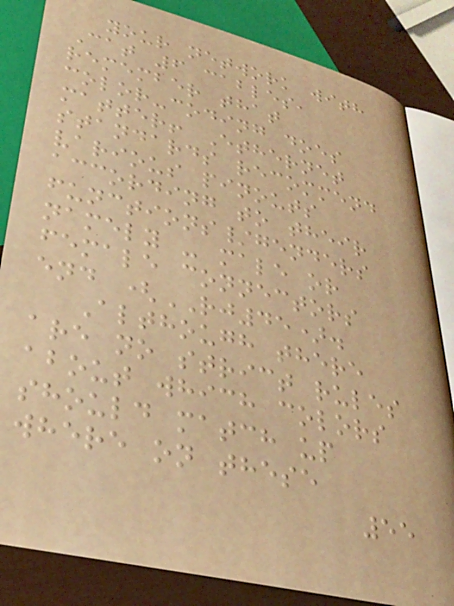your network with
Cat 6 cables,
remember that
color-coding does
matter! Ethernet
standards recommend
various pinouts
according to their
functions/genders
namely - male or
female connectors
end (RJ45).
Although there
are no strict rules
about which colors
should match up
where on these
55
